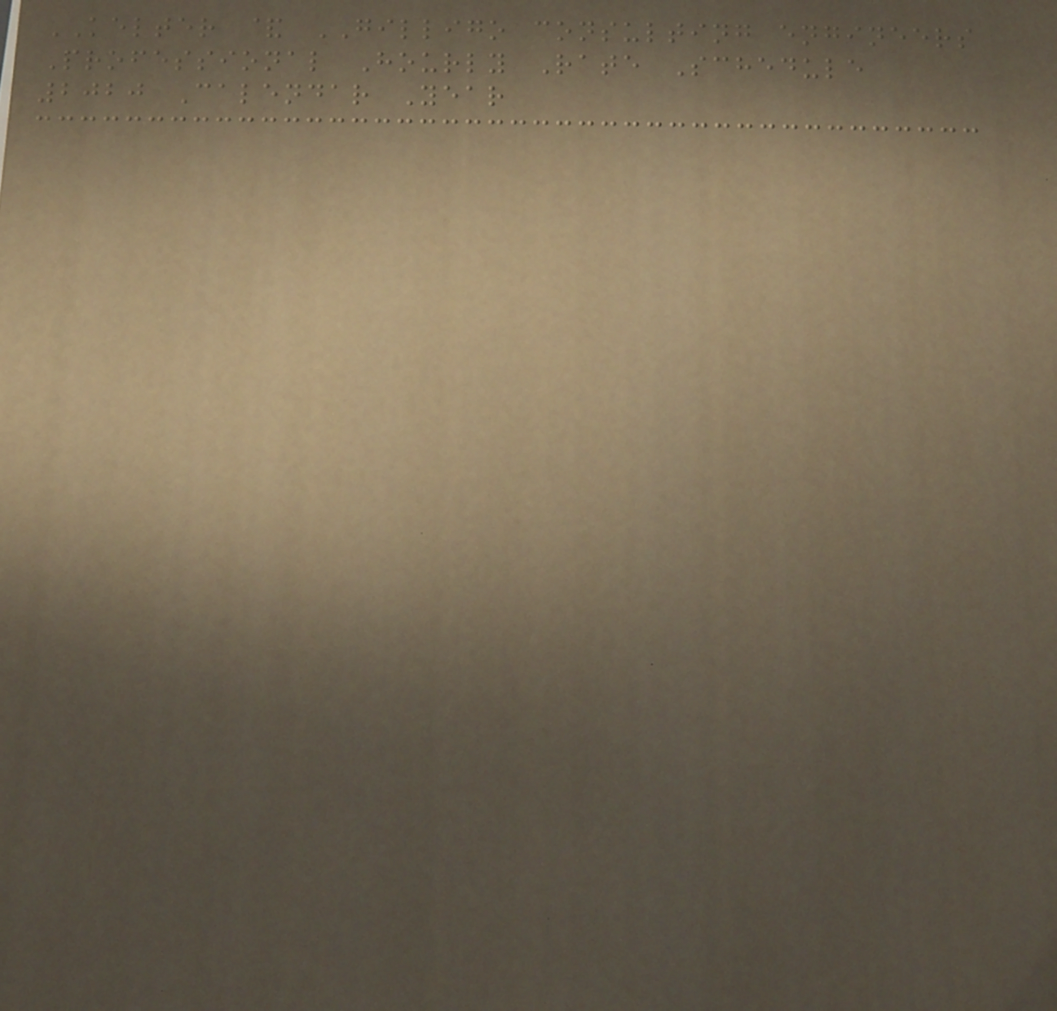KELTER & GILLIGO consulting engineers
Professional Hourly Rate Schedule
2020 Calendar Year
